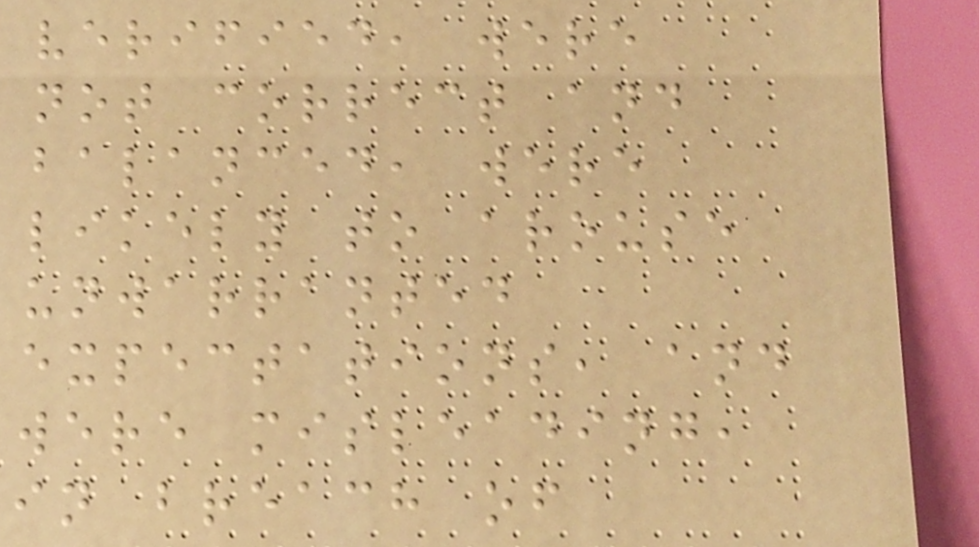verified, were
not correct and
balanced, were
likely to arouse
unwarranted
expectations, and
were misleading,
in breach of
